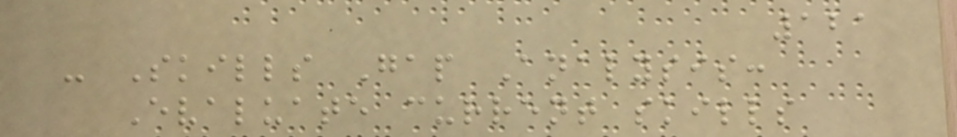121
- Skills Gap Analysis:
Evaluate current skills
